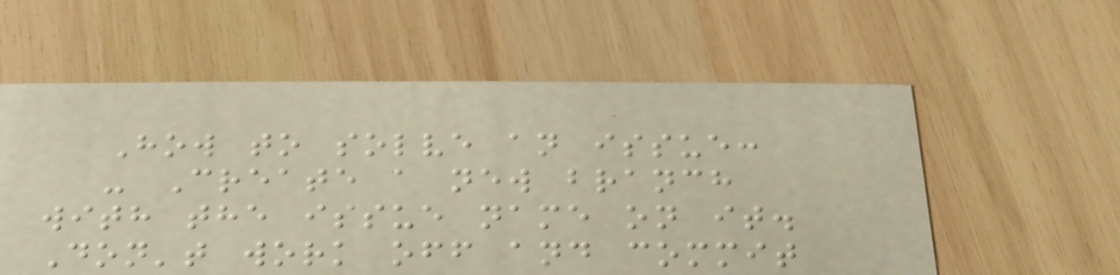How to solve an issue:
- Create a new branch
with the issue name on it.
Don't work off and commit
